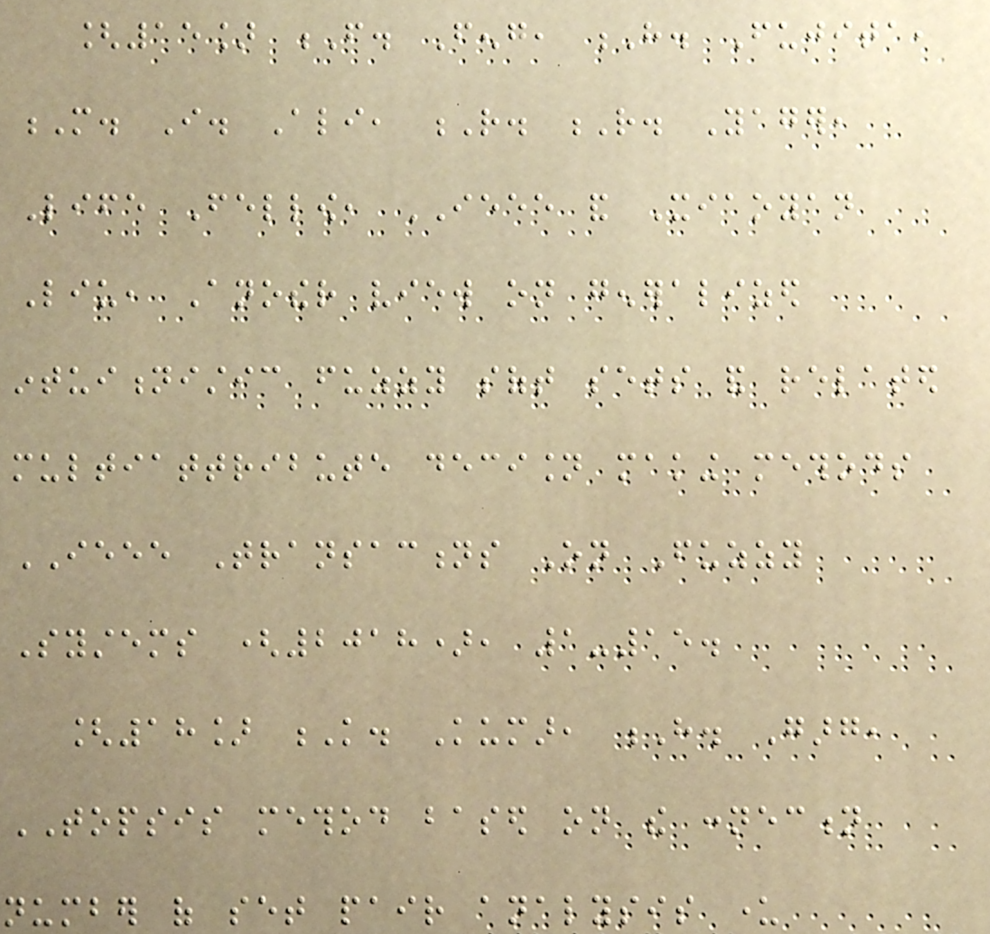[15] F. Feng, H. Fujita,
M. I. Ali, R. R. Yager,
Life Fellow, IEEE and Xiaoyan
Liu, Another view on generalized
intuitionistic fuzzy soft sets and related
multiattribute decision making methods
IEEE Transactions On Fuzzy
Systems (2018), 1-15.
[18] K. Kumar, H. Garg,
TOPSIS method based on the connection
number of set pair analysis under
